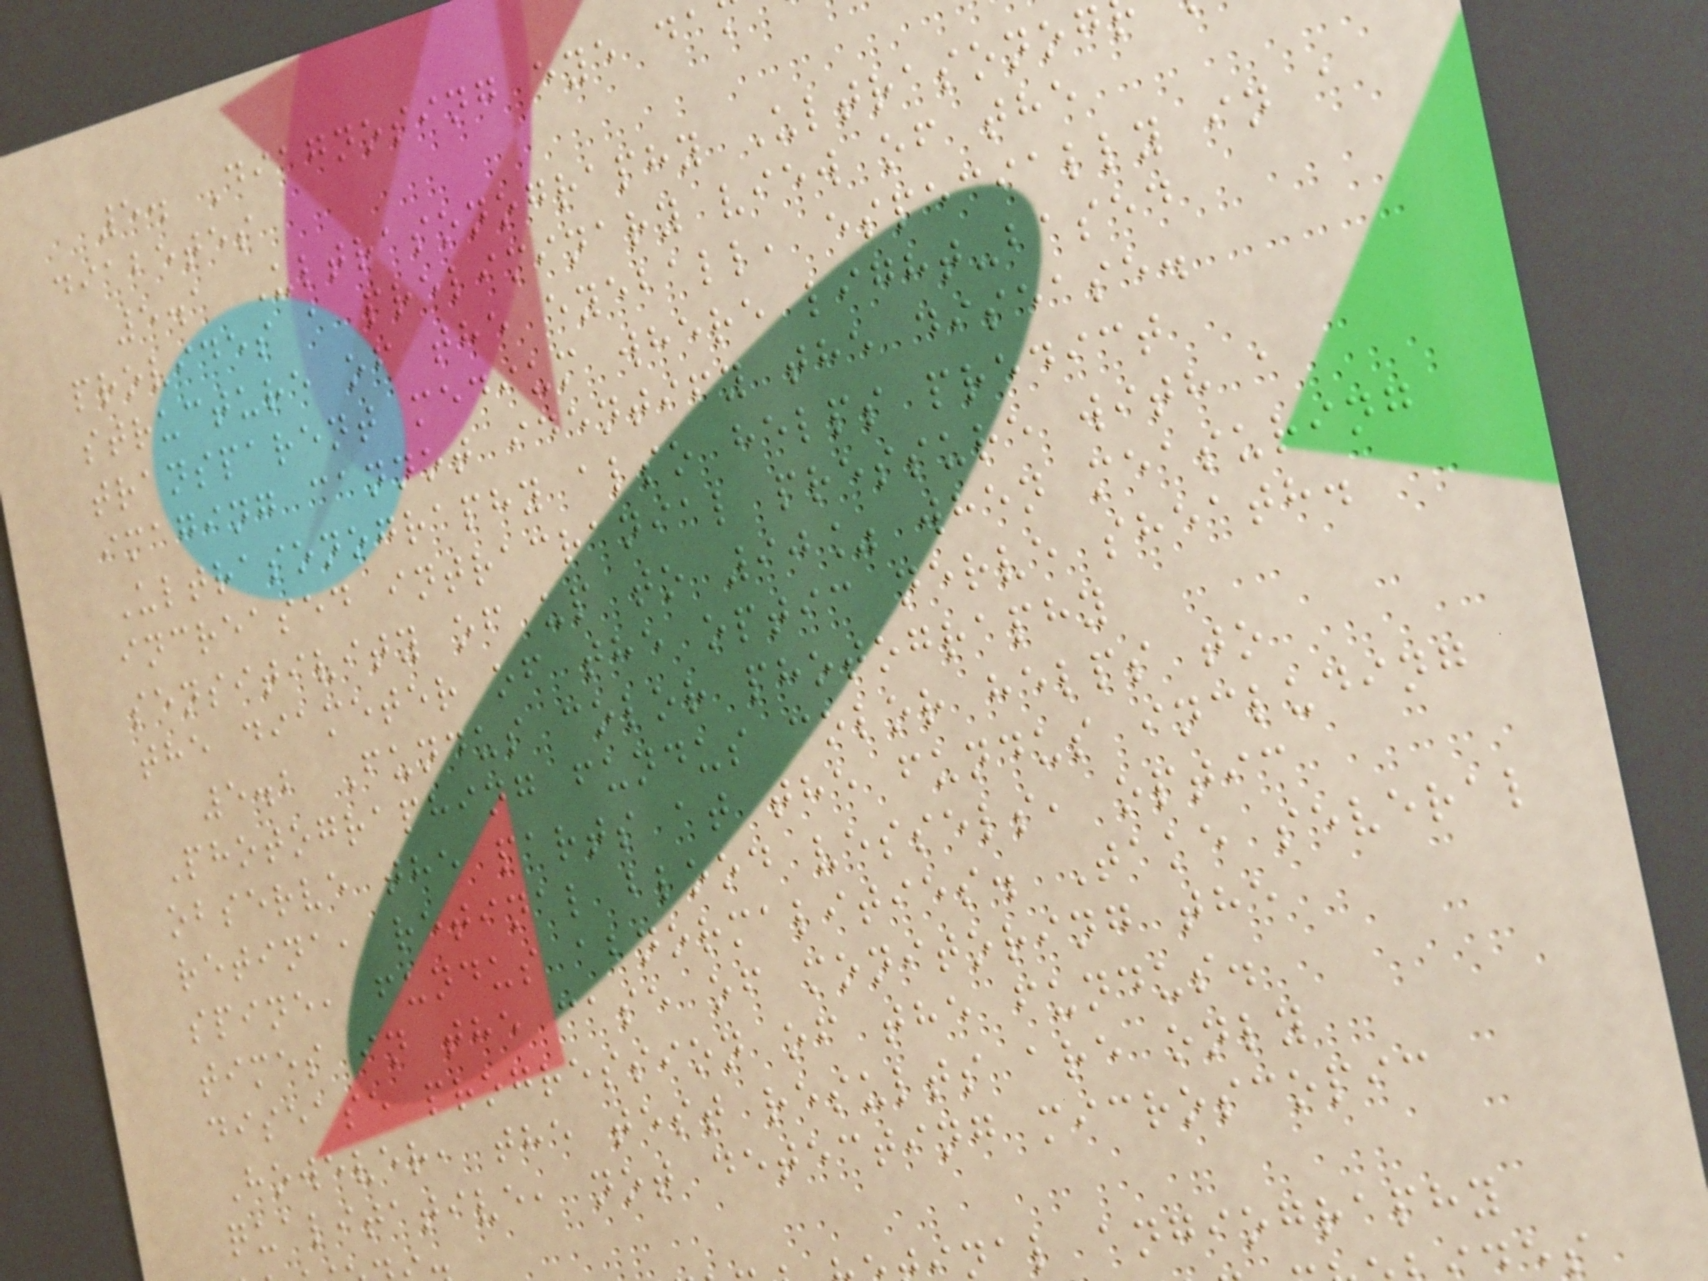5. Diagnosing eye da
diabetes
5.1 Ultrasonography Ultrasonog
provides a preliminary view of the
structure of the eyeball, especially in a
transparent medium where light-based
imaging cannot identify the disease.
Ultrasonography also helps predict
increased intracranial pressure with a
sensitivity of up to 90% when measuring
the diameter of the optic nerve sheath.
5.2 Fundus color photography
Photographing fundus color helps to
observe the parts at the fundus including
retina, retinal blood vessels, optic
spine, fundus abnormalities. Take several
times in the case of monitoring the
disease progression of the fundus.
However, the test results are only
qualitative, not detecting microscopic
nal angiography
